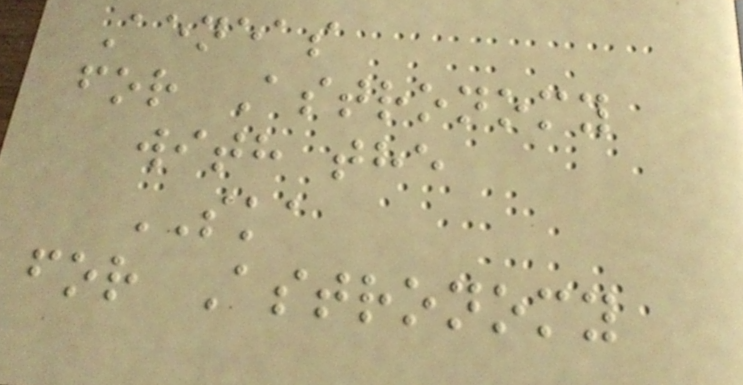Aeneas
for Astronomy
with the
SKA
for Astronomy
